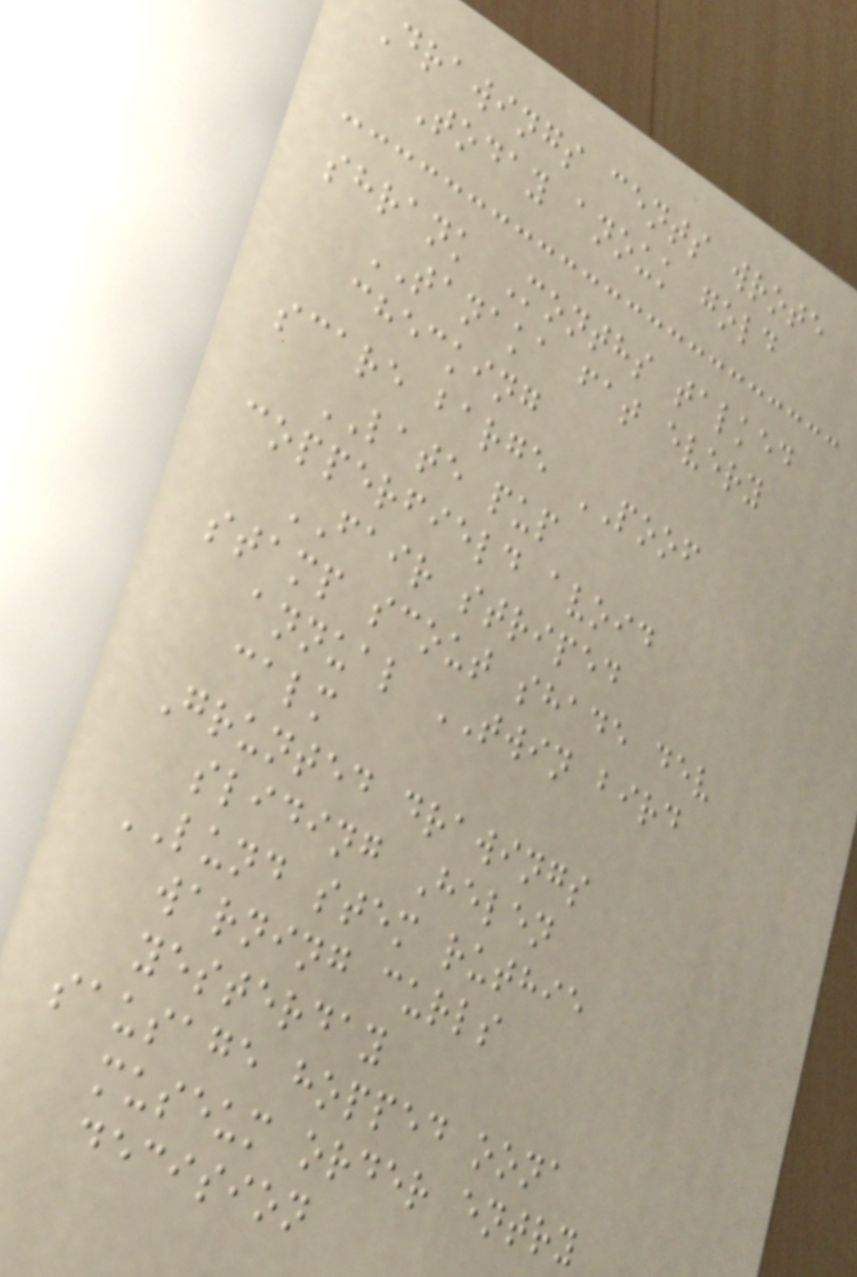Drawings cents wrote
Today anouk gold
shrank Months talked
TANAKA fat every
checking
scare barge POOF
LATE pup
copperfield avoid
FAIR striped
stamp scout shade dev
annual TWIN bird
calm
Grunted drawings
sliding Helen
LUND stem ruthie
warning curls
yesterday
sausage hopped oona
museum order entry
decision
